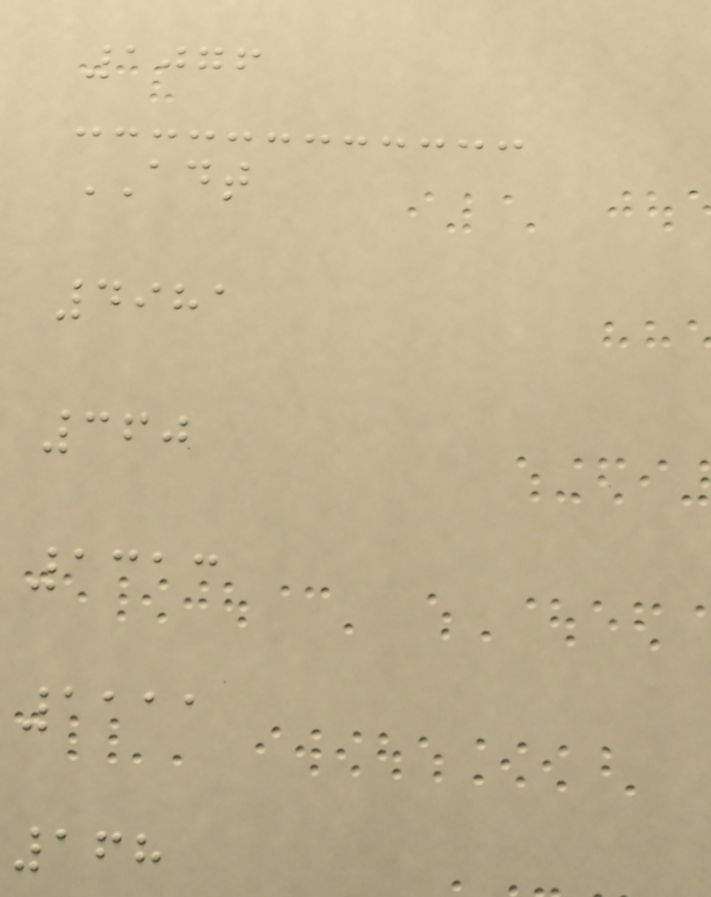1076
ADT
4981
360
1313
1111
168
